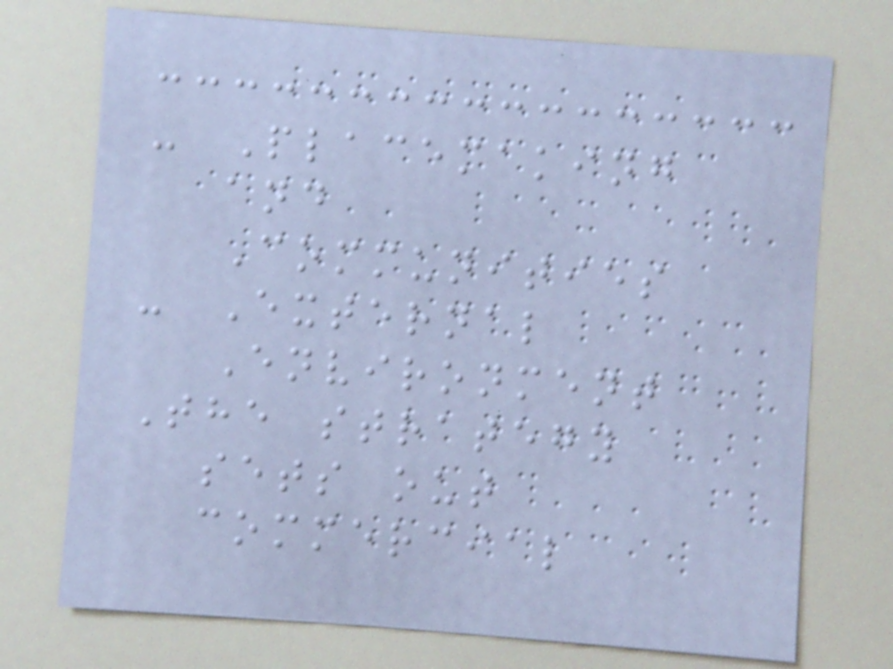- Placemaking
and
Communities
- External
Environment
The strategy
sets out
commercial
